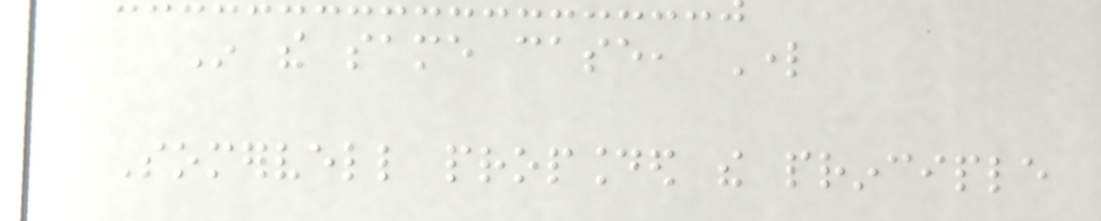In the same case, Lord
Somervell propounded the principle
